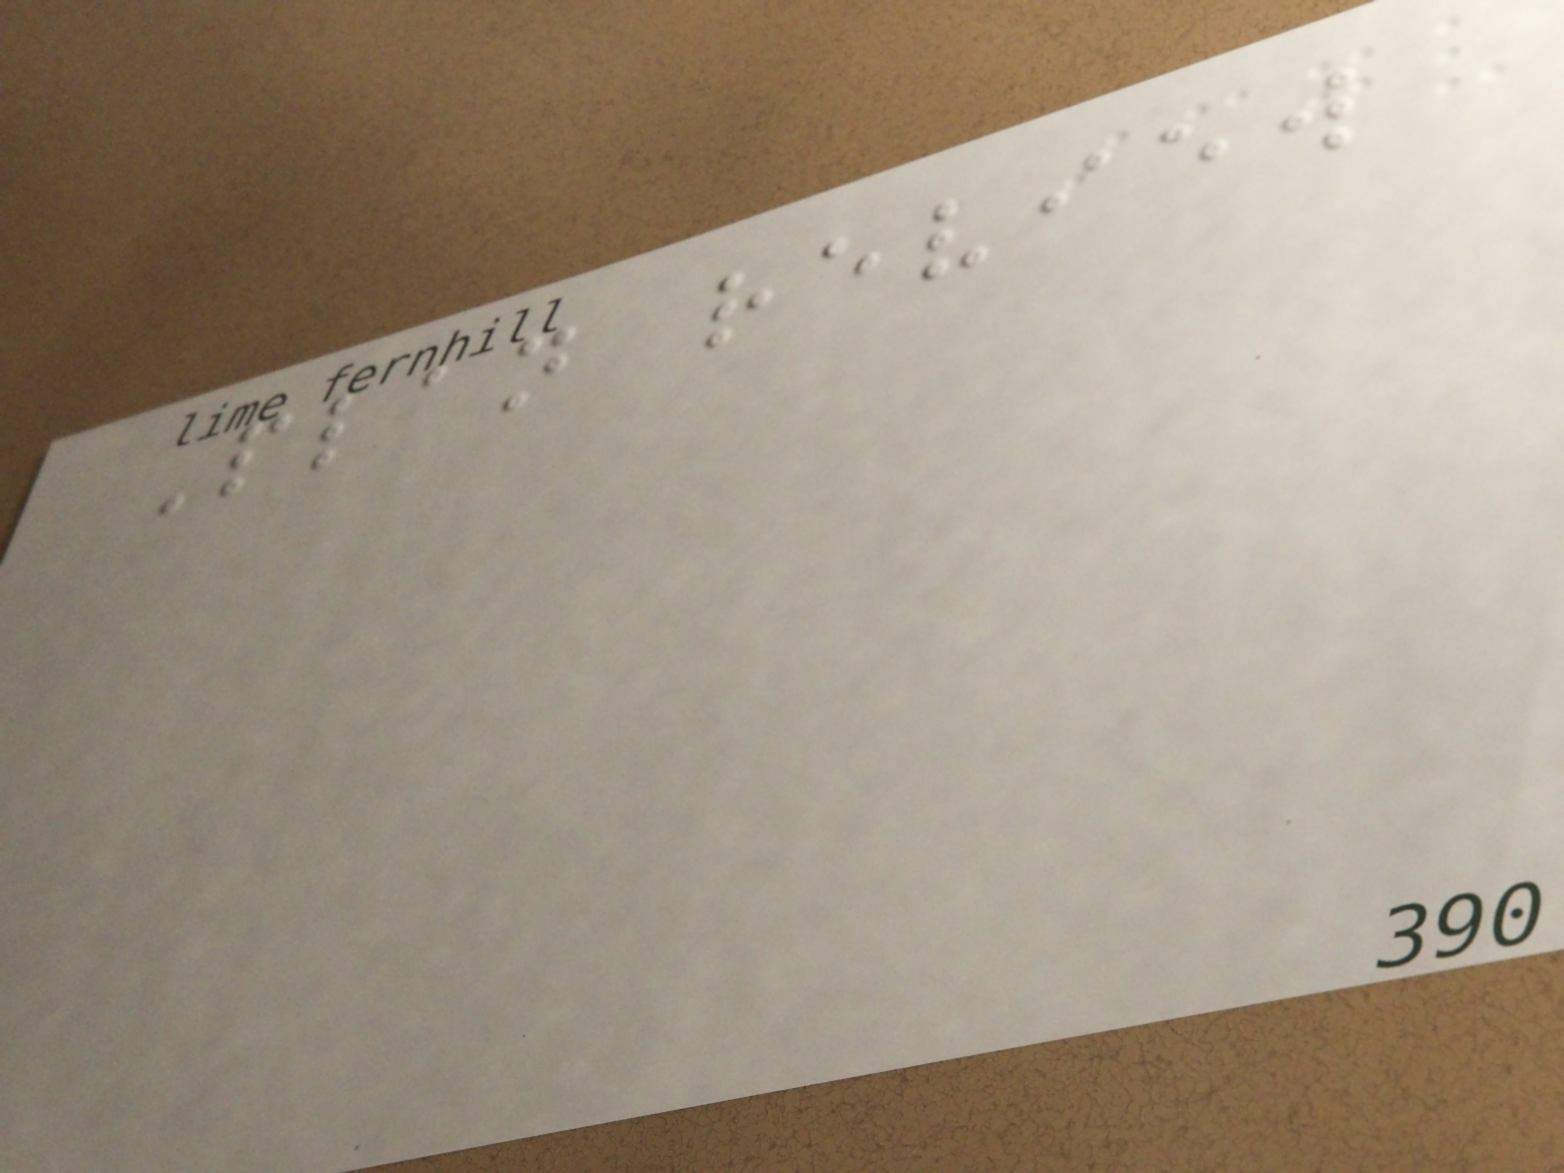Plan review
